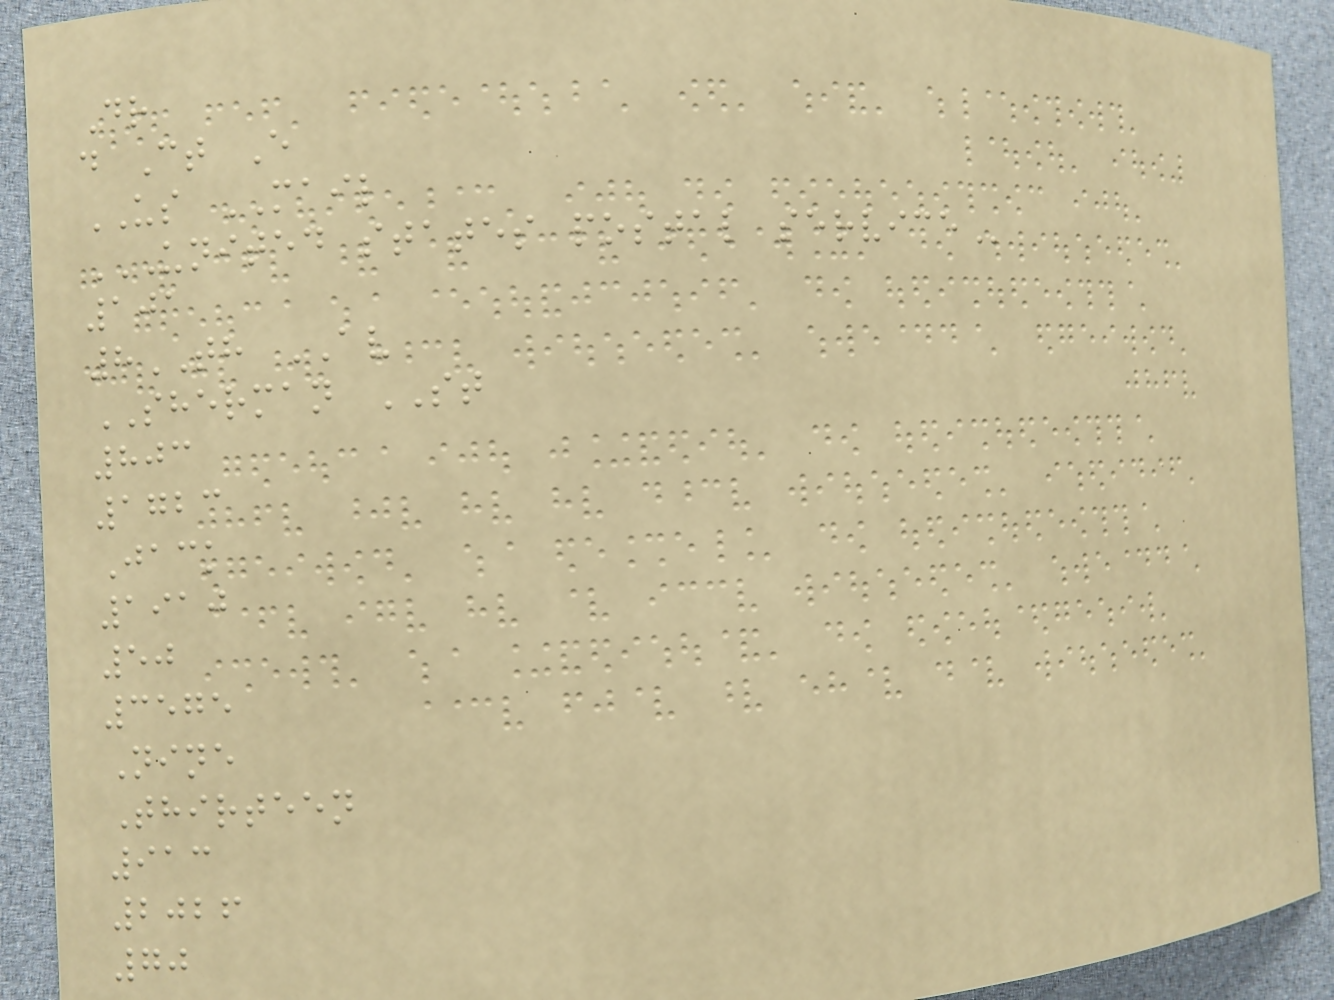Dr
d Ct E
US MAIL
UNITED STATES POSTAL SERVICE
101
8TH AV
SHERMAN ST
803
1723
Jack
1910
50
3575
Nine
Thirteen
913
2026
70
